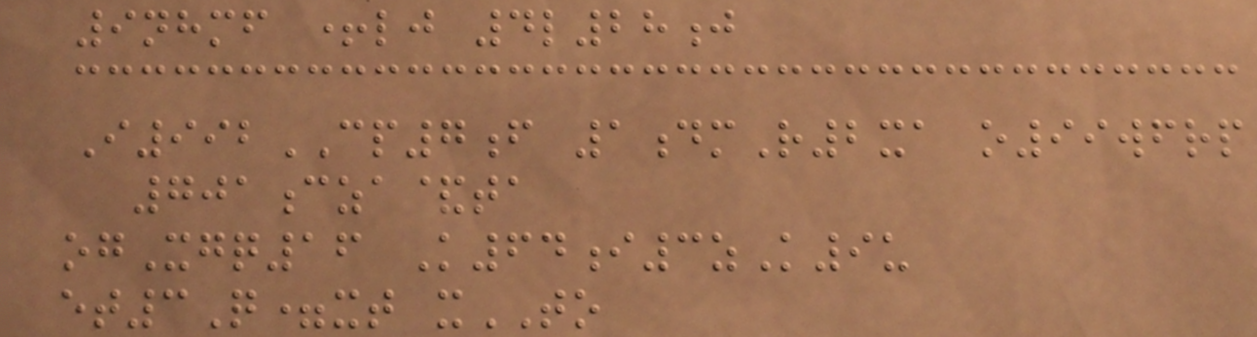9nhmf +lj 4l28j
I992CP7f 1dmR2xa o99wfrp
701cza&ta
ogXgq16 K64i3zK9u
et3Q=xt xTO
